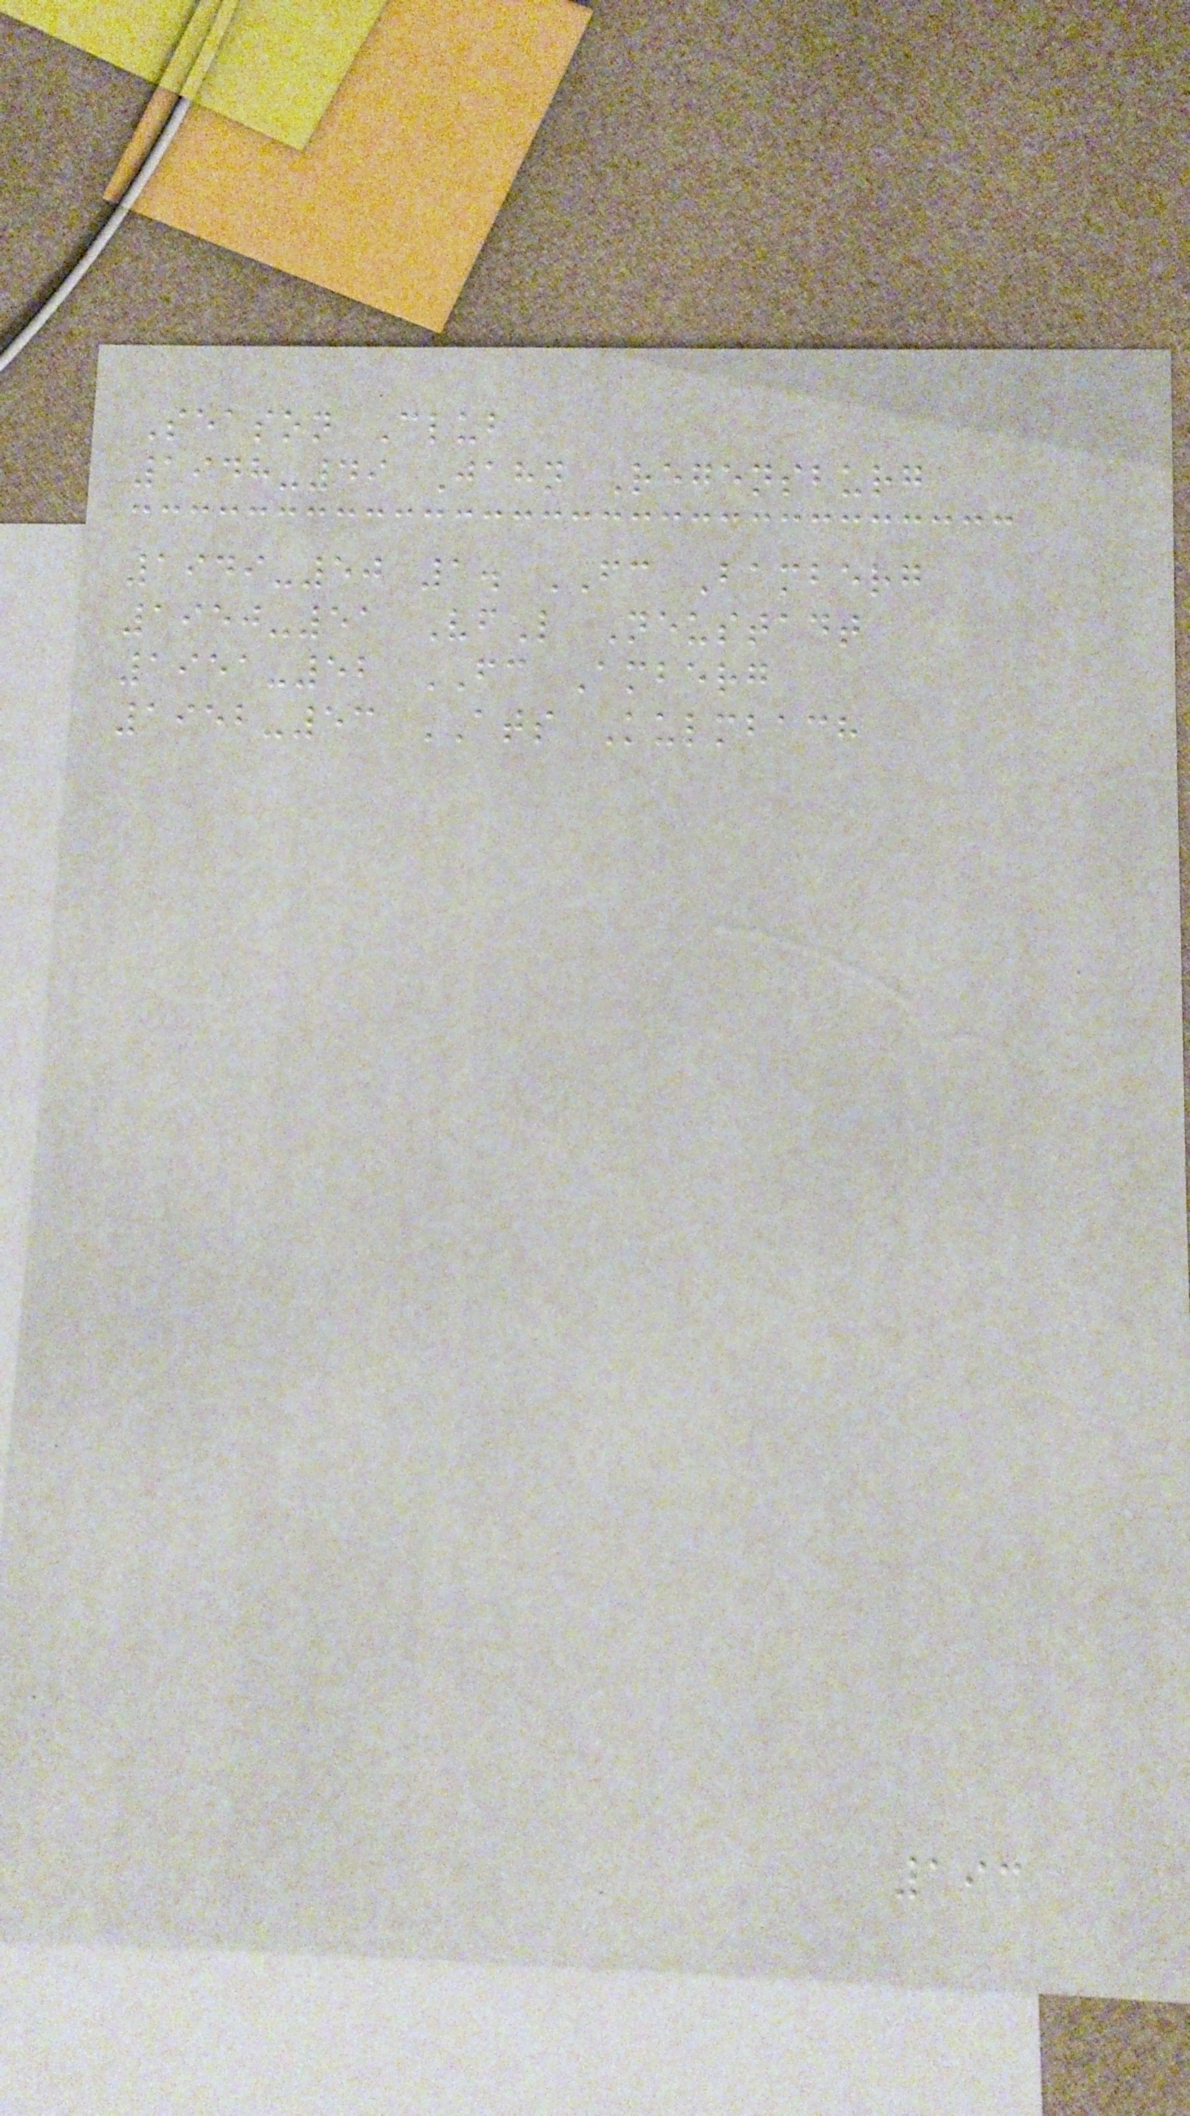Season Club
1948-49 Jahn Regensburg
1949-50 1. FC Bamberg
1950-51 VfL Neustadt
1951-52 FC Amberg
1952-53 ATS Kulmbach
193
